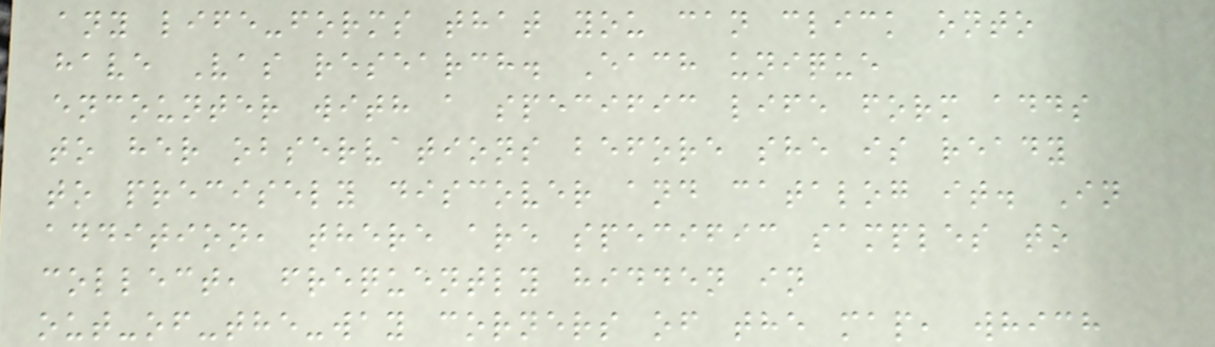any life-forms that you can click onto
have Vas research. Each unique
encounter with a specific life form adds
to her observations before she is ready
to precisely discover and catalog it. In
addition, there are specific samples to
collect, frequently hidden in
out-of-the-way corners of the map, which
